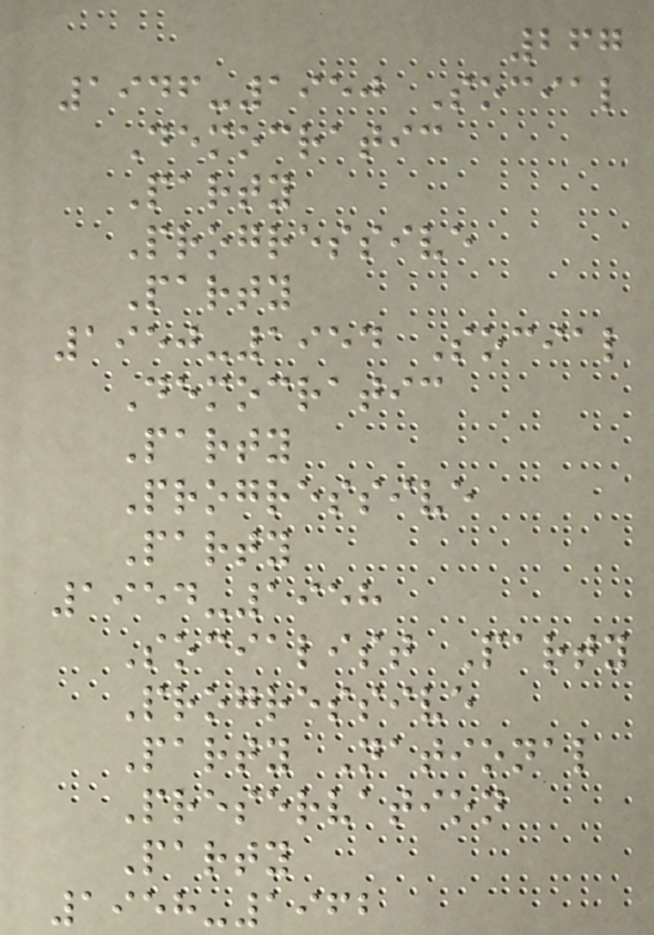267
1946-1950 Social
Democratic
Party
Progressive
Party
1950-1954 Social
Democratic
Party
Progressive
Party
1954-1958
Socialist Party
Progressive
Party National
Preservation
Party
1958-1962
